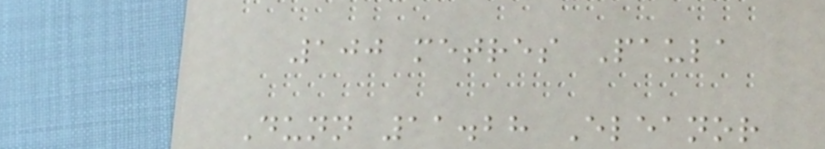100 metres Paula
Dunn 11.28 Eleanor
